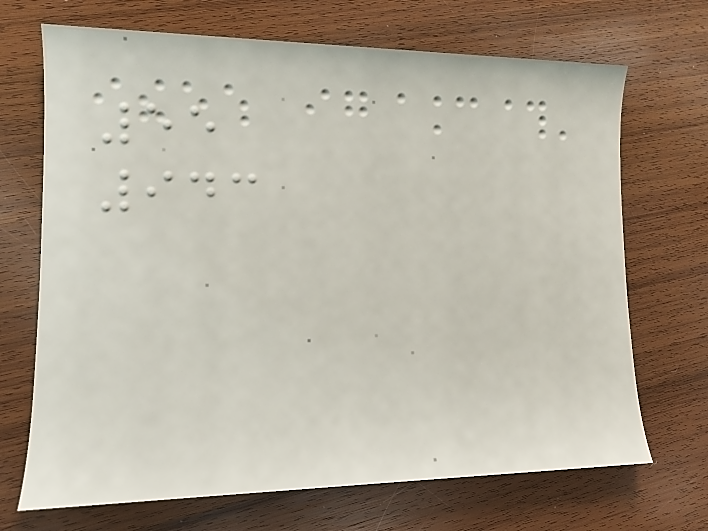55
943
